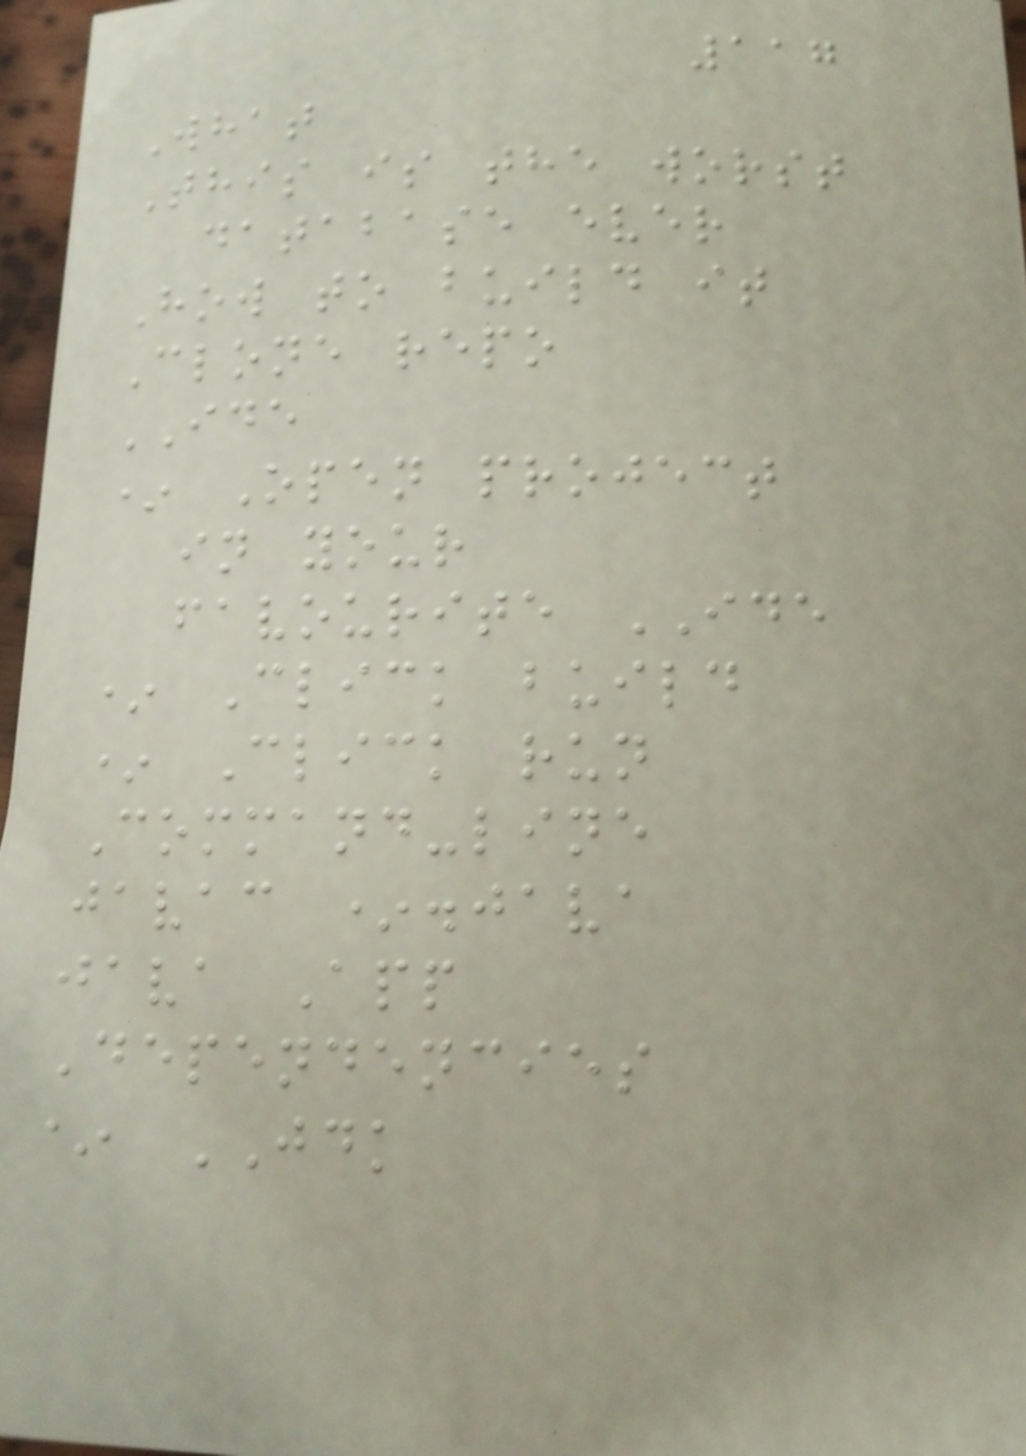117
What
This is the worst
database ever
How to build it
Clone repo
IDE
* Open project
in your
favourite IDE
* Click build
* Click run
Command-line
javac *.java
java App
Dependencies
* JDK
